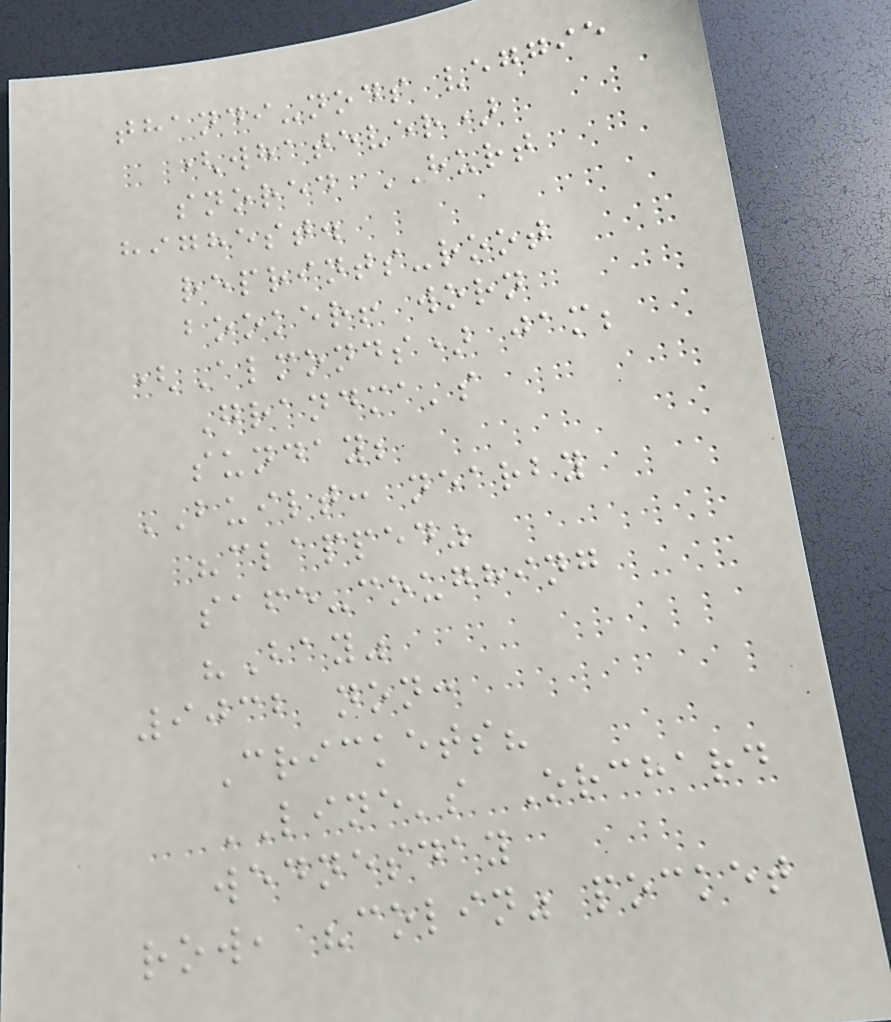thandi-nods veggie
(whatever)
snored HURT
highest.
reprints-root
booker! worn
(Almonds) jam;
Grandma's
sunday;
BUILT: nearby
"clapped"
safe-coughing
"Bay"
9032 non:
Crickets?
LINE's Orchard
wednesday
row, "colin" pocket
